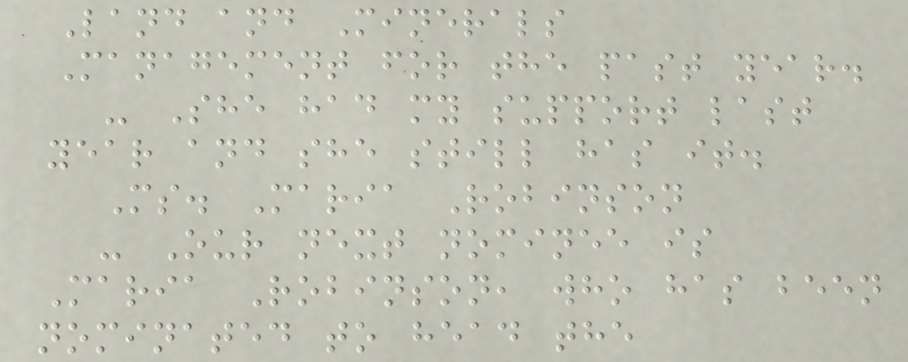Land and Minerals
Management for the past year.
- She had my support last
year and she still has it.
Ms. Maria Robinson
- Our next nominee is
Maria Robinson, who has been
nominated to head the
